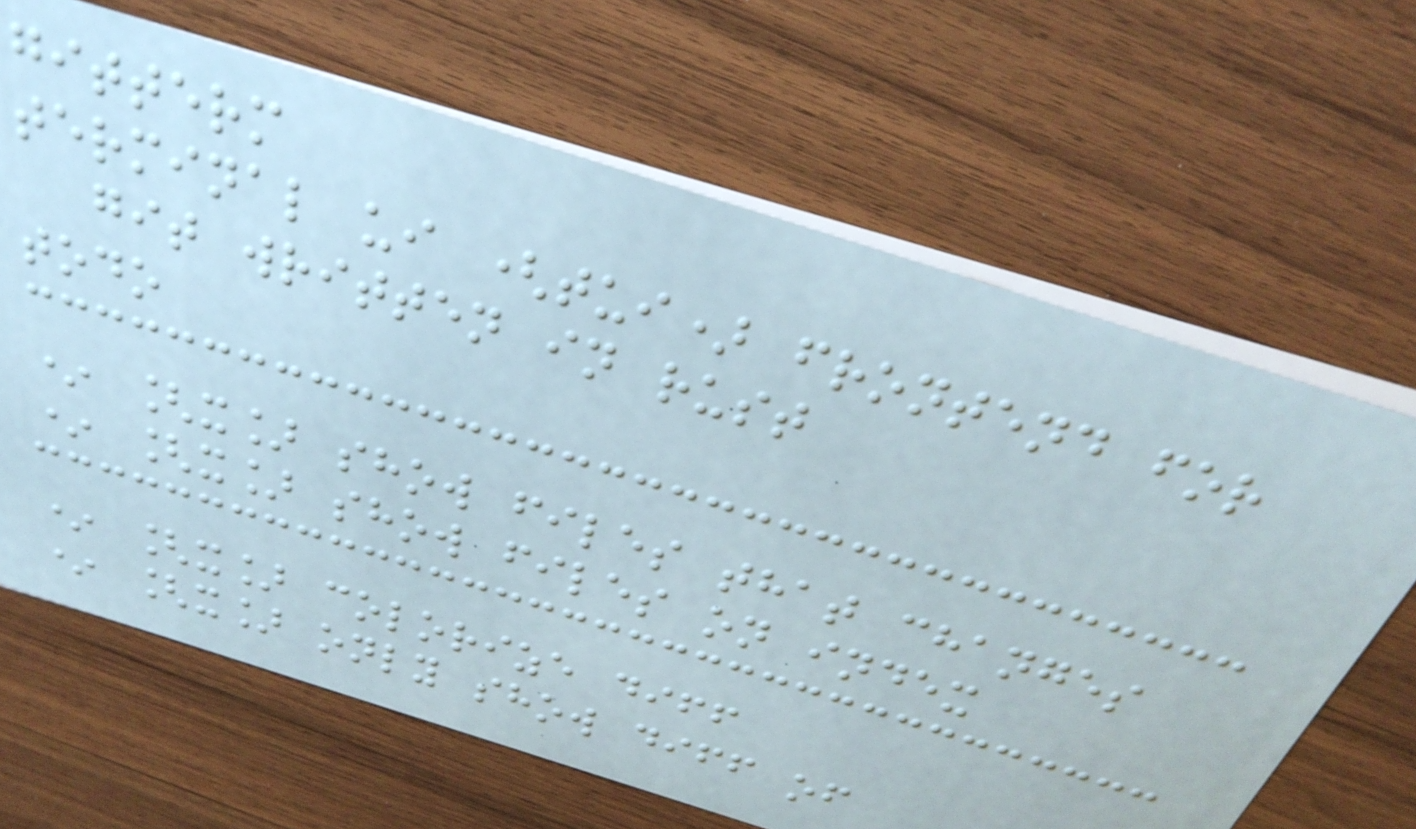gitterm
terminal ui (tui) frontend for
git written in rust
todo
* [x] show files that changes
* [x] show files on index
* [x] colorize diff
* [x] only show diff of
